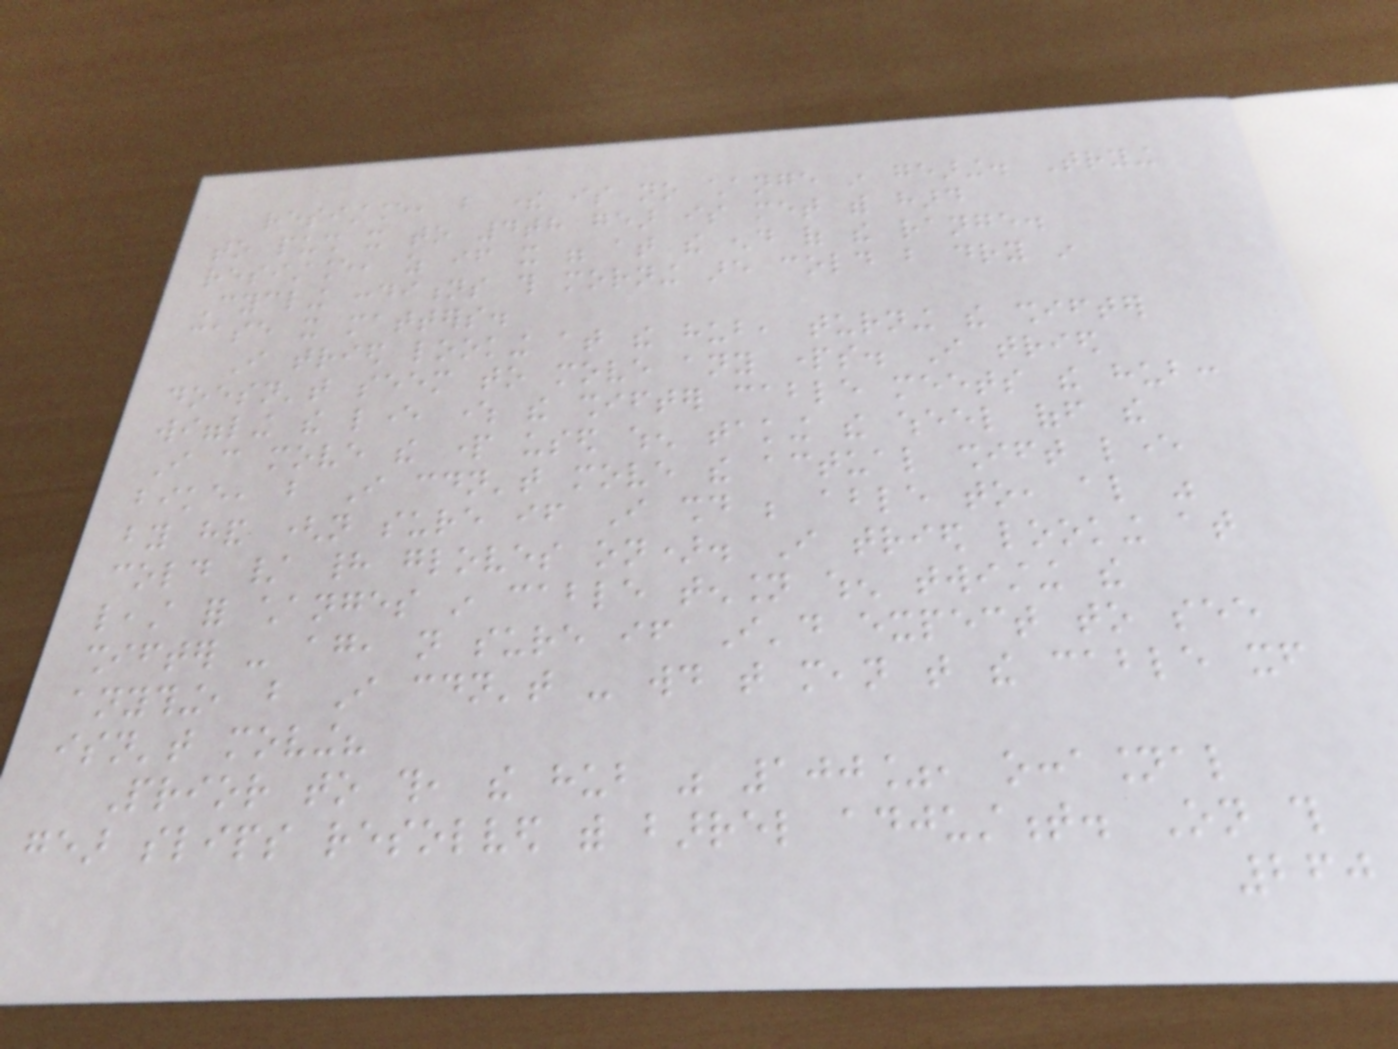resistance, but there is no change in gearing. Trying
to push it to 4th gear is met with hard
resistance, as if it were at the end of the range.
Cycling conditions this morning are cold but dry in
case it matters.
I tried looking at the hub, turning the shifter
doesn't seem to move any parts. I tried
wiggling the lever where the shifter cable meets the hub:
I can move the part used when taking the wheel off the
bike, but I couldn't move the actual shift lever
by hand (not sure if I should be able to, also was
cold / had gloves on). I tried looking at
least for changes in cable tension when twisting the
shifter - again, not sure if I'd expect to see
anything, but I couldn't - would that mean that the cable itself
isn't moving?
Prior to this, the hub was 100%, occasional
gear slips resolved with barrel adjustment. On this
260
